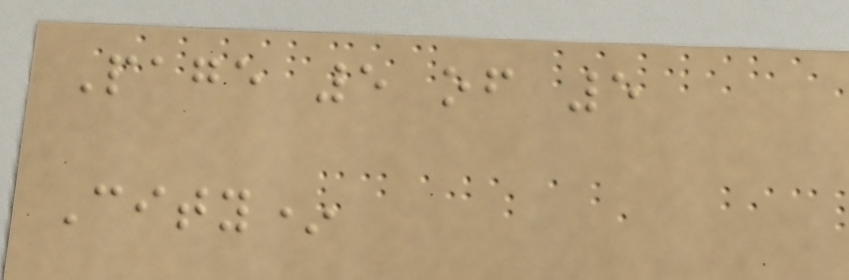Page 5 of 5
City*
